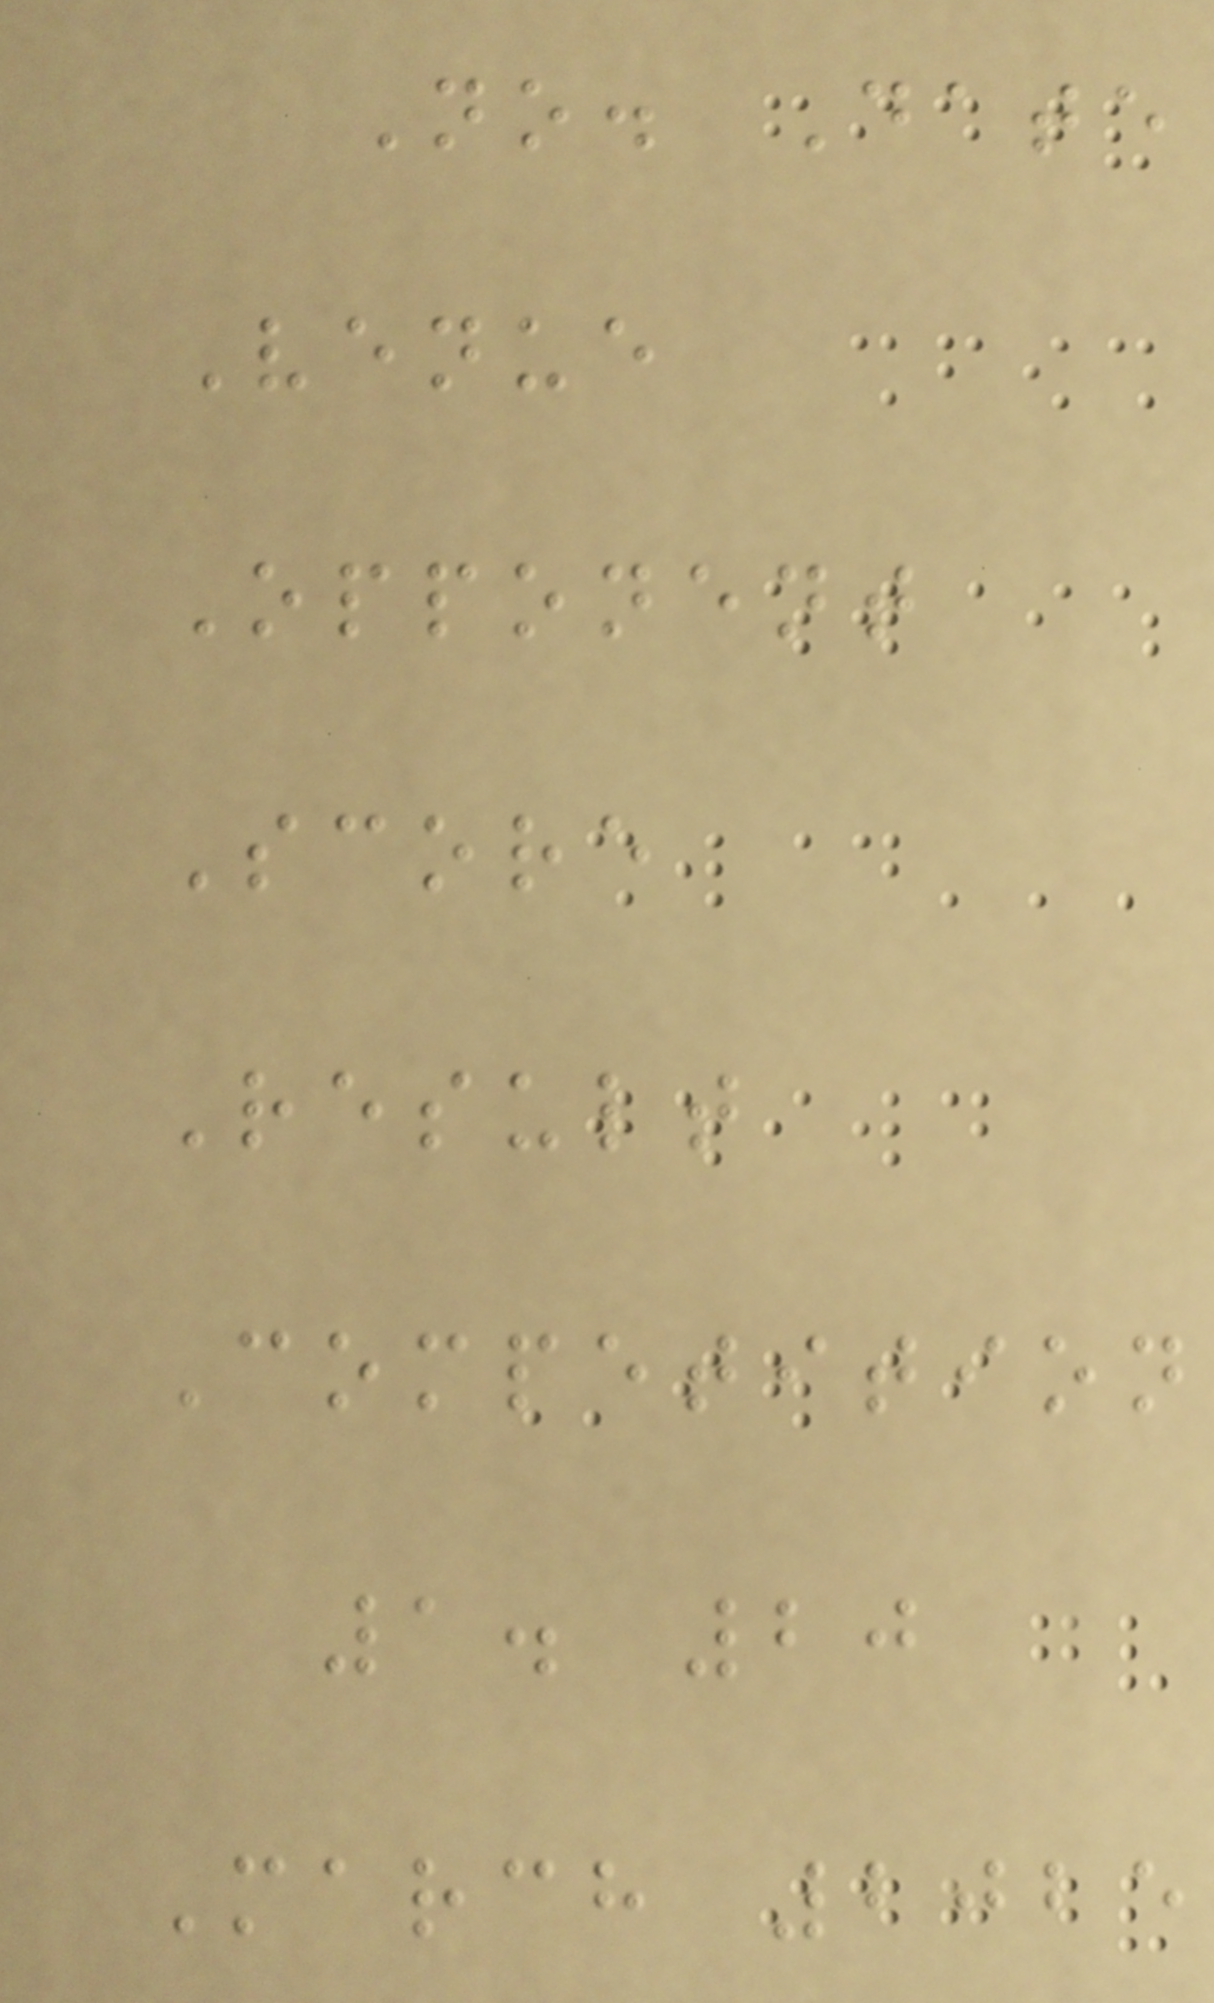No. Date
Venue
Opponent
Score
Result
Competition
1. 20
March 2025
